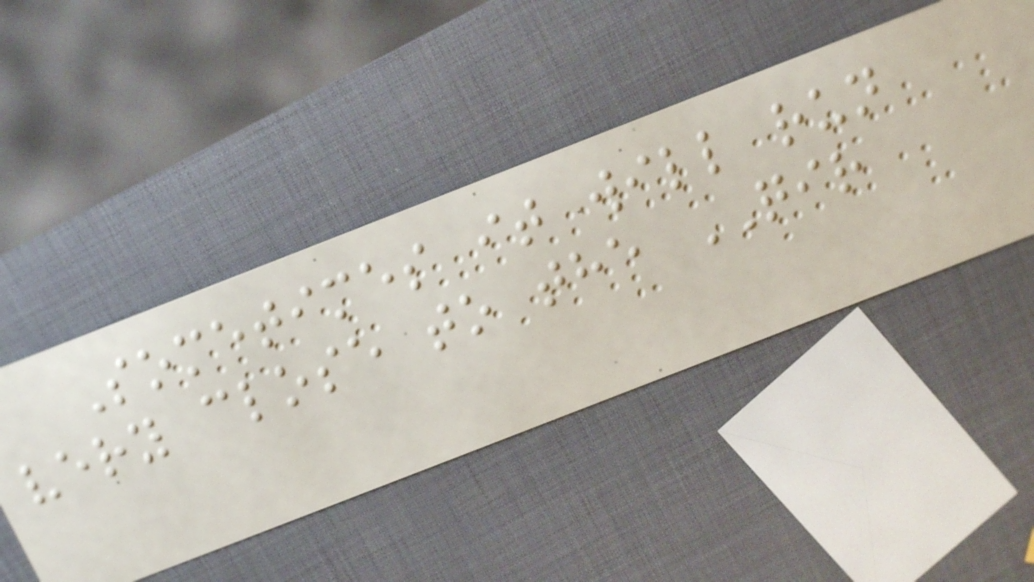Sometimes it will run
very close to the QIR
